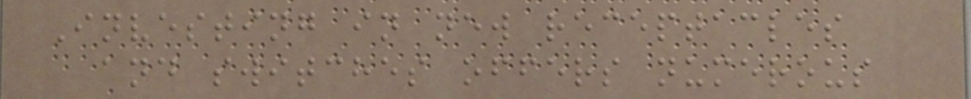Investing in new receptacles
and switches offers numerous
